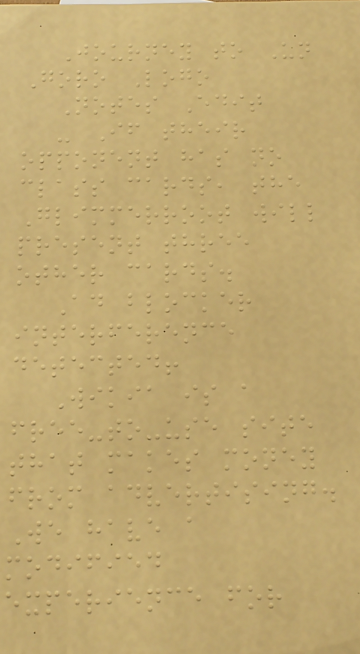Journey to Un
Goro Logo
Notes Edit
- If their
opponent has no
class cards, the
Glimmerroot will
present three
other cards.
Ad blocker
interference
detected!
Wikia is a
free-to-use site
that makes money
from advertising.
We have a
modified
experience for
